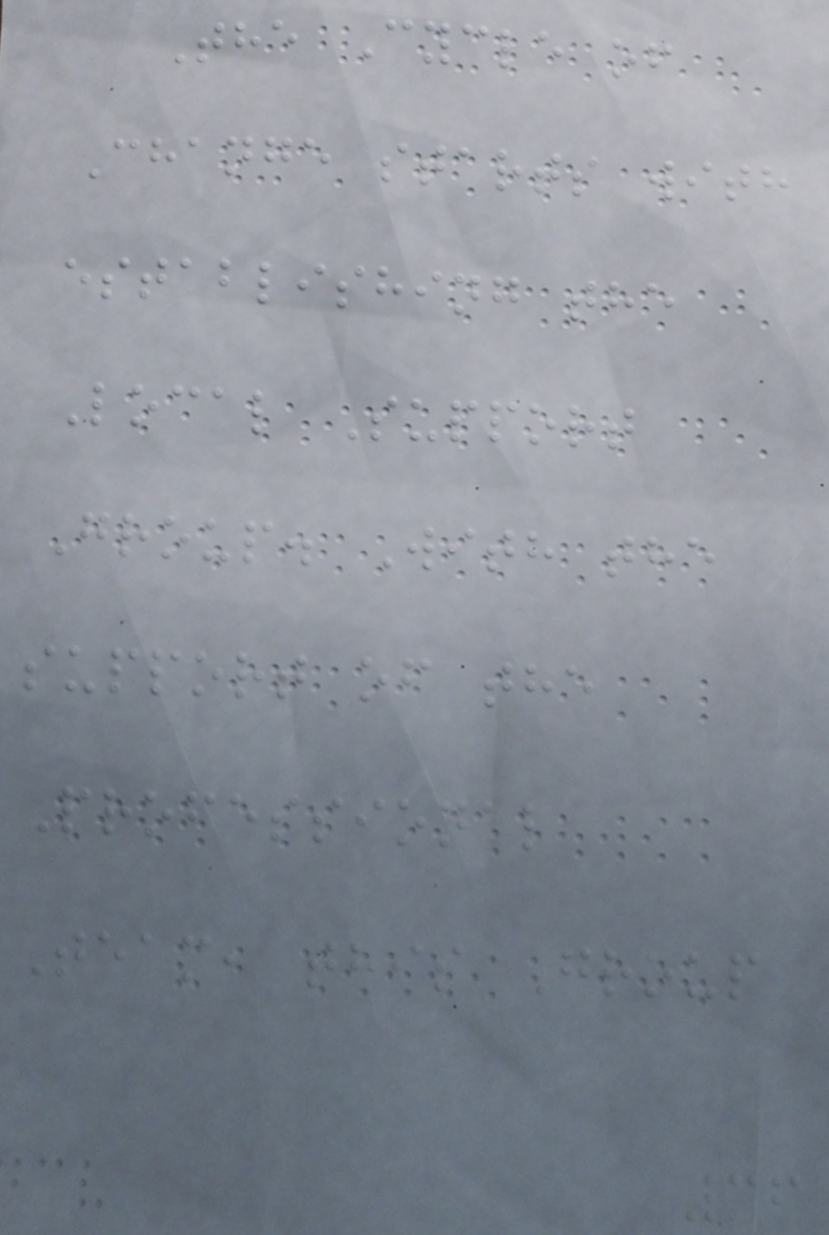The Cycle of
Change starts with
establishing the
Local Support
Group. With the
support of the
Professional
Team, this Group
36
